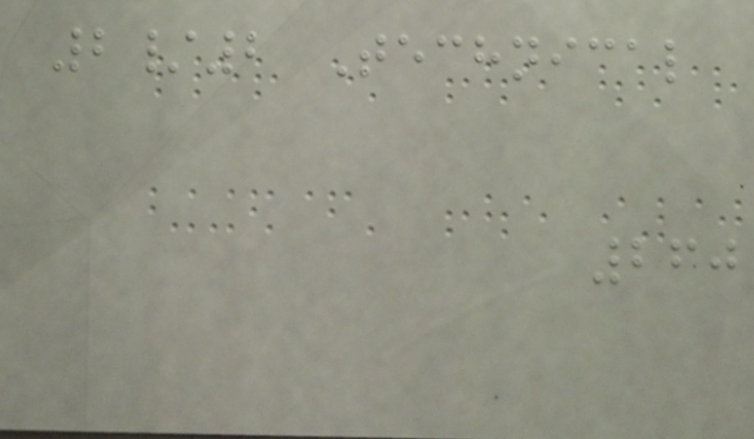2/2 Technical
260
